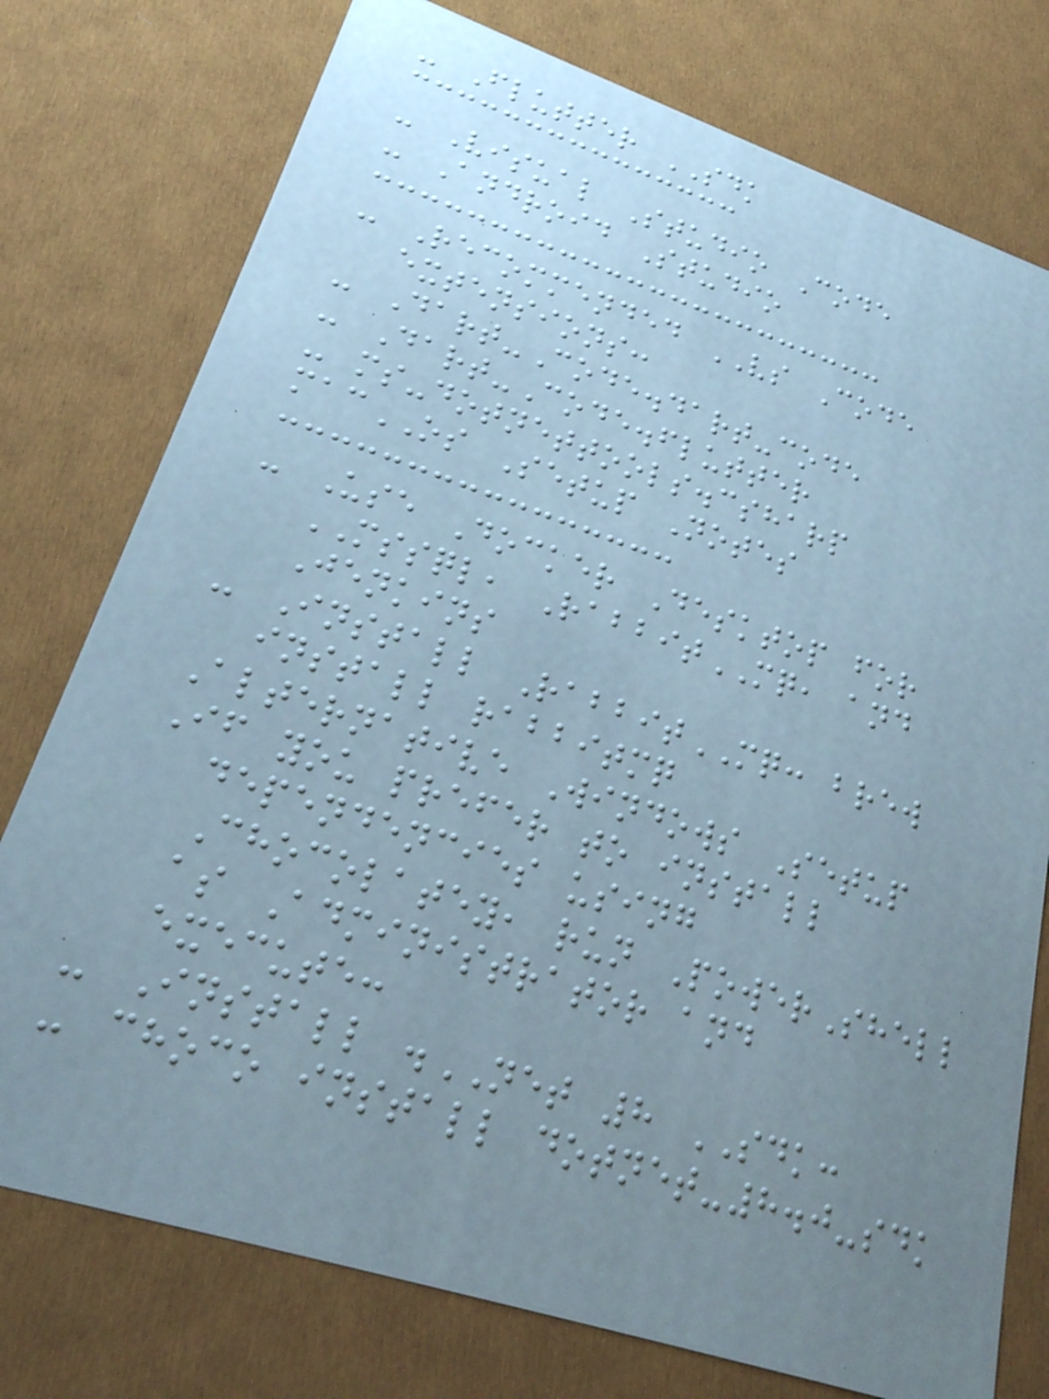- Flutter SDK
- Visual Studio Code
- Android Studio
- Recommended VS Code
extensions:
- Dart-Code.dart-code
- Dart-Code.flutter
- ms-dotnettools.csharp
macOS Setup Notes
- Use Docker Desktop for
MSSQL, RabbitMQ, and
Jenkins
- Install RabbitMQ: brew
install rabbitmq
Alternative Windows Setup
If you prefer to install
dependencies using
Chocolatey, run PowerShell
as Administrator and
execute:
- Install .NET 8 SDK:
- choco install dotnet-8.0-sdk
